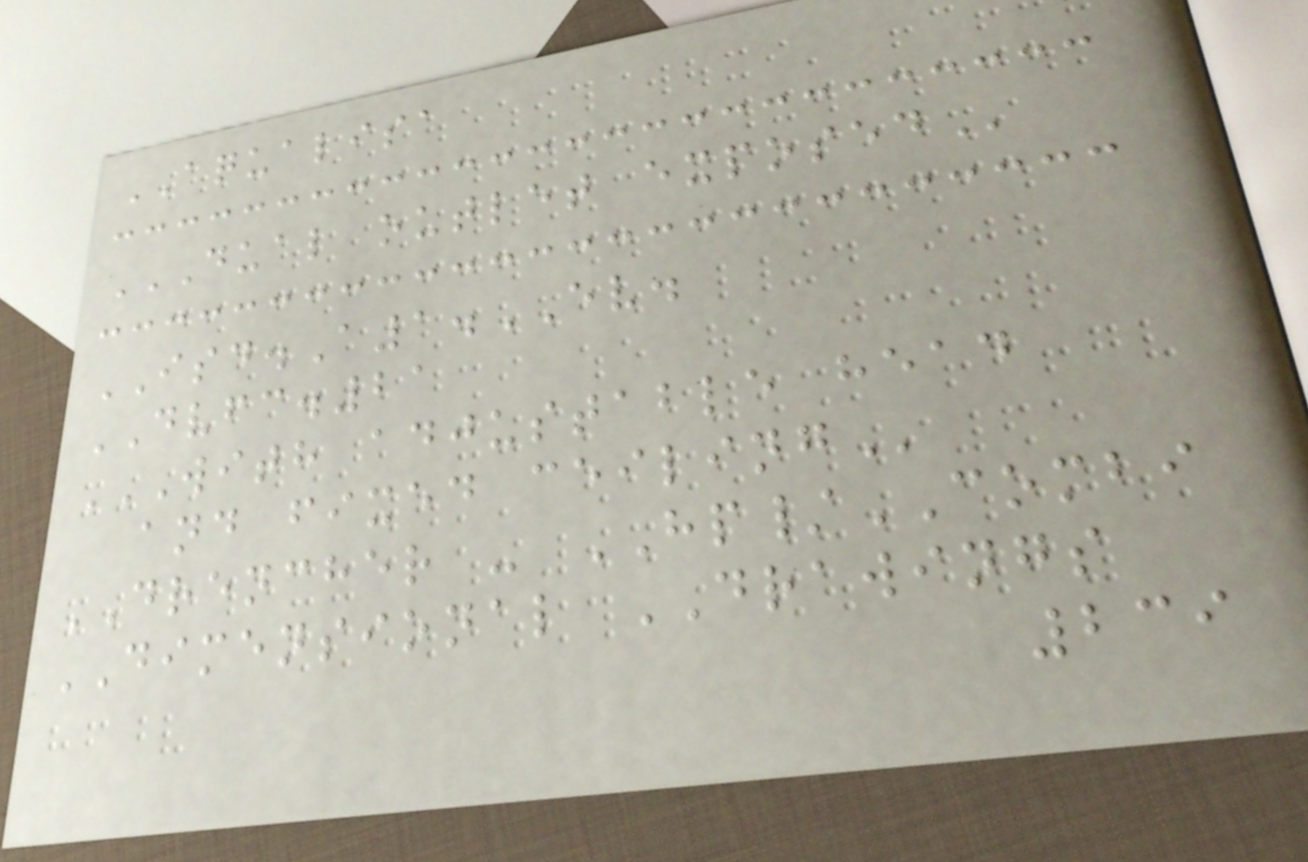AQUALISA
DUAL OUTLET EXPOSED
ISD.A1.EV.
DVFC.21
WITH ADJUSTABLE HEAD
AND FIXED CEILING
DRENCHER - HP/COMBI
DIMENSIONAL DRAWINGS
239
